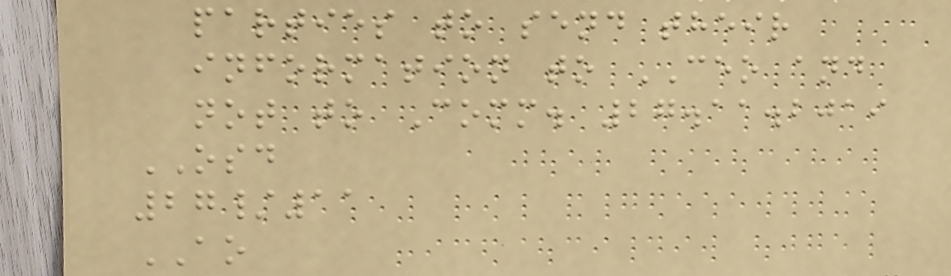parties to send their
information to CEO and
not to Comm. 27.11.2019
OSD
27/11
AO
